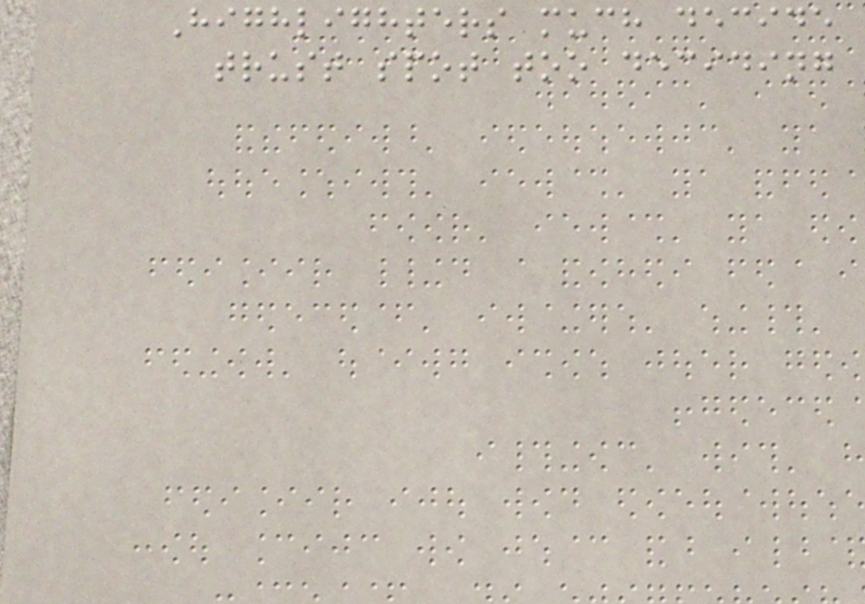Highlighters much decide
trust spot too deciding
